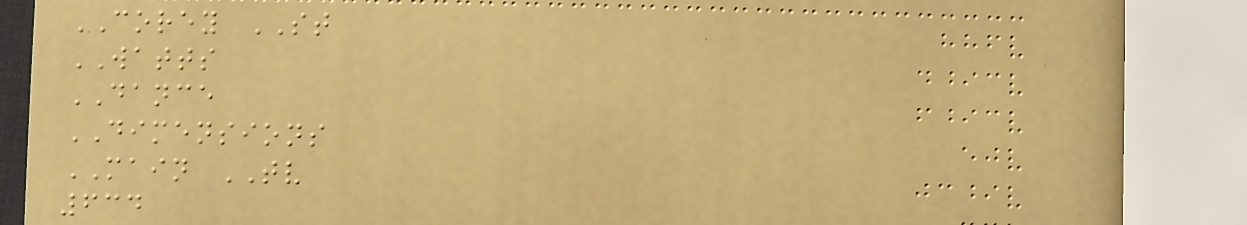COREY ST
WATTS
DANCE
DIMENSIONS
MAIN TV
634
